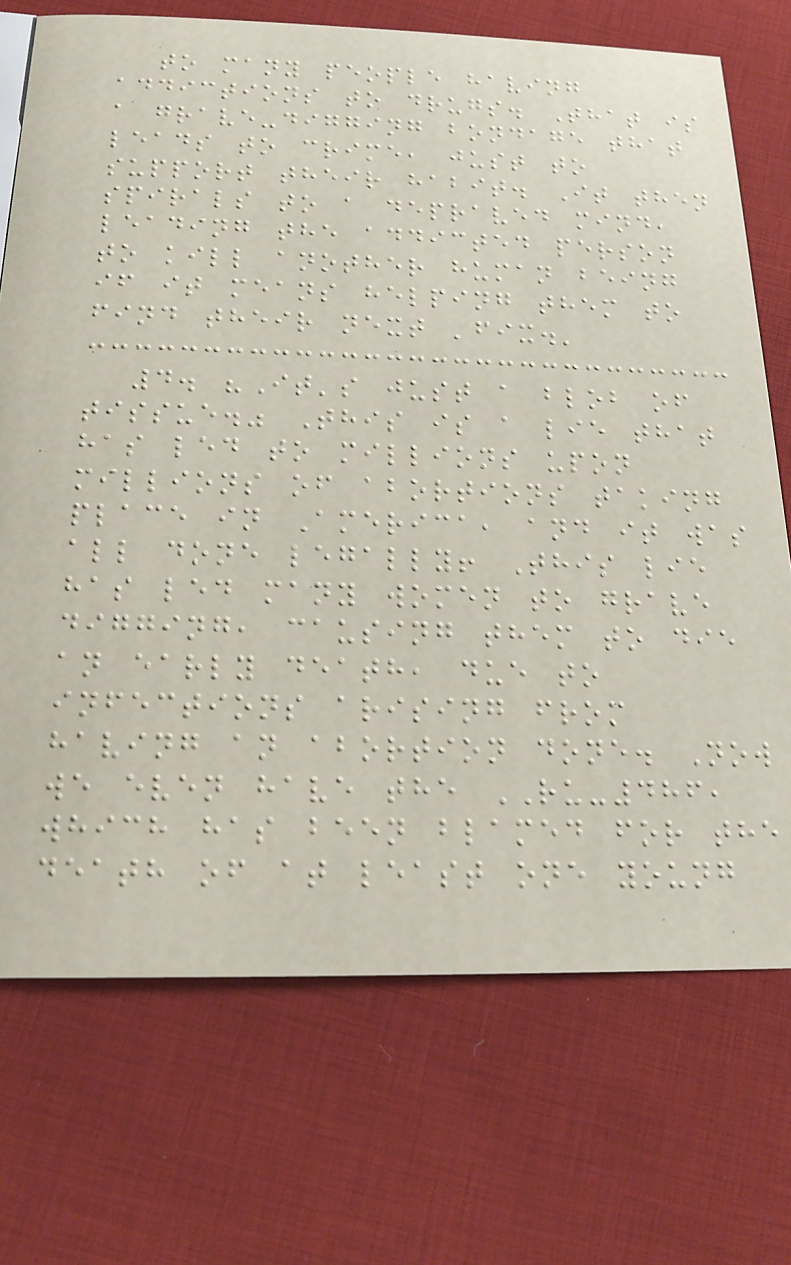to many people having
addictions to drugs. That is
a grave-digging bondage that
leads to crime, just to
support their habit. It then
spirals to a depraved mind,
leading the addicted person
to kill another human being
if it means helping them to
find their next 'fix.'
4. "It's just a blob of
tissue." This is a lie that
has led to millions upon
millions of abortions taking
place in America, and it was
all done legally! This lie
has led many women to grave
digging, causing them to die
an early death, due to
infections arising from
having an abortion done. Now
we even have the RU-486,
which has been blamed for the
death of at least one young
